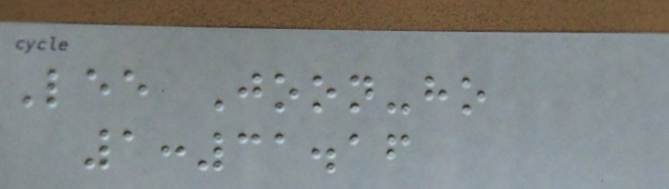Lee Joon-ho
1:31.16
